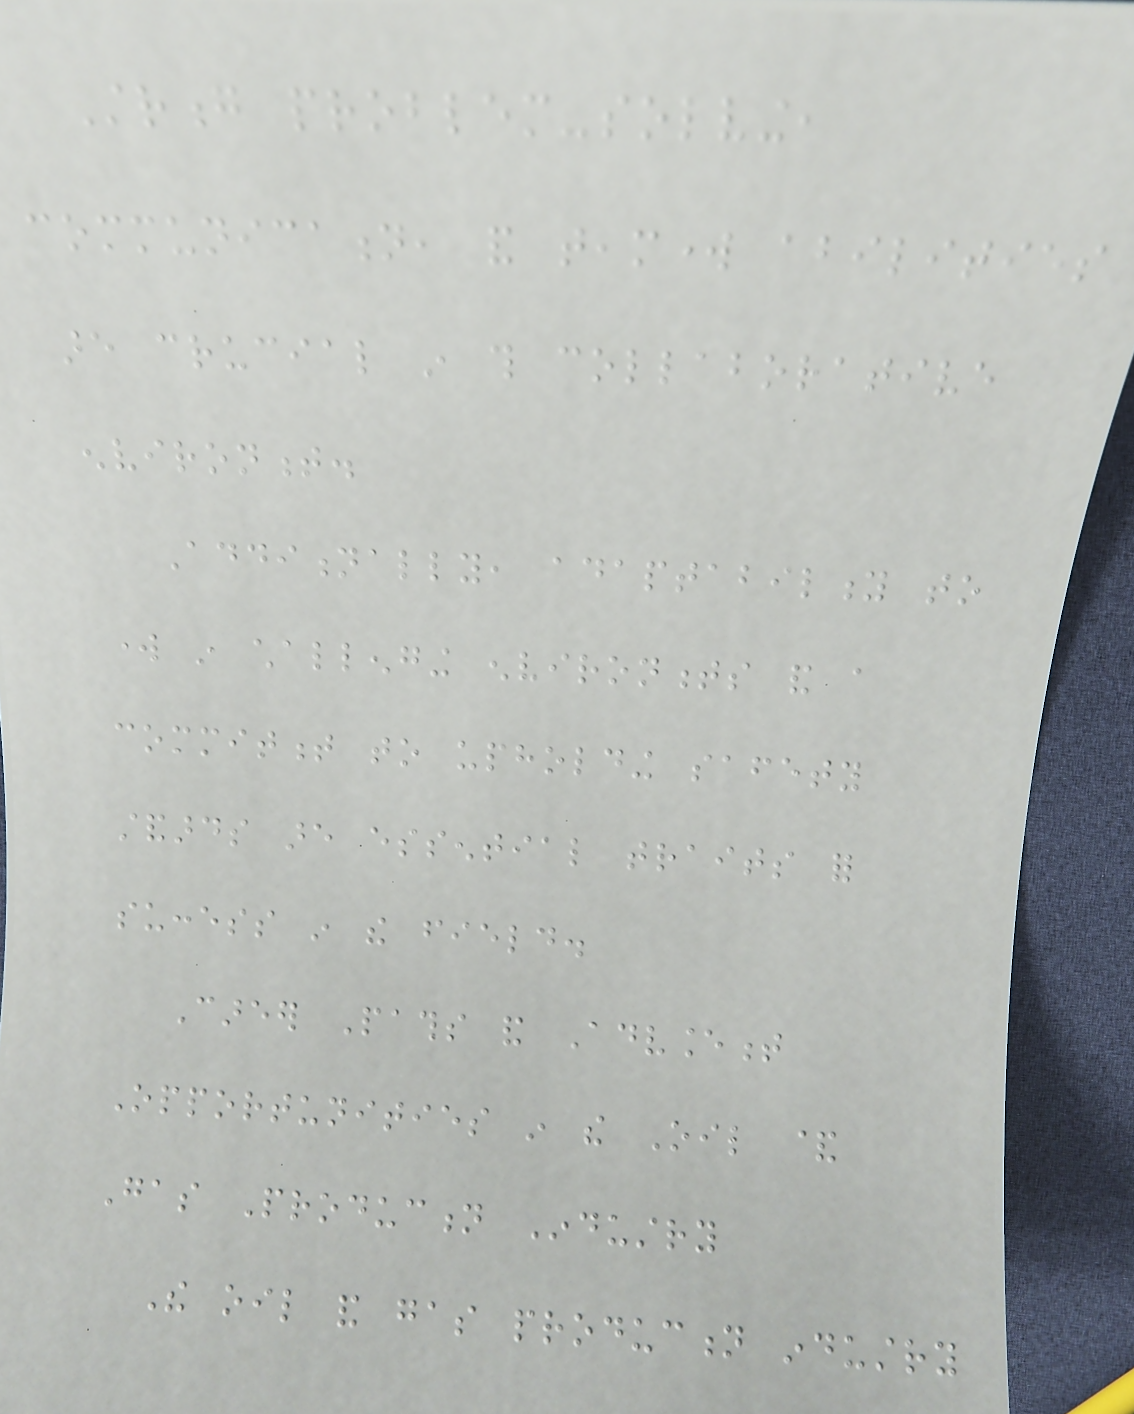Strong problem-solving,
communication, and teamwork abilities
are crucial in this collaborative
environment.
Additionally, adaptability to
work in challenging environments and a
commitment to upholding safety
standards are essential traits for
success in the field.
Career Paths and Advancement
Opportunities in the Oil &
Gas Production Industry
The oil and gas production industry
